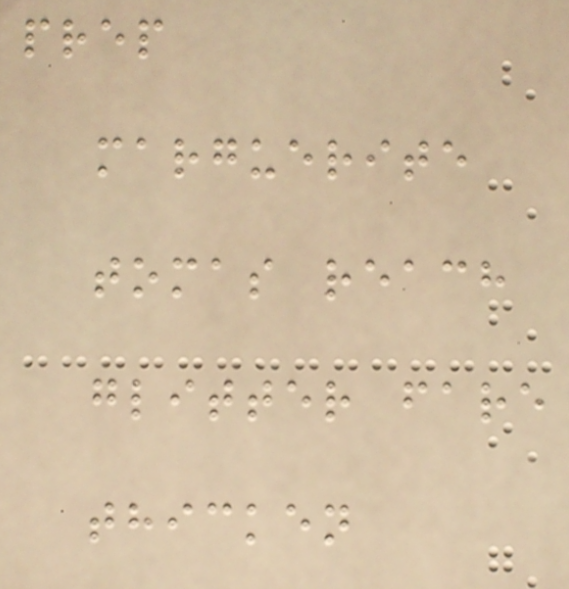prep
marguerite
tomas reach
glitter fare
thicken
